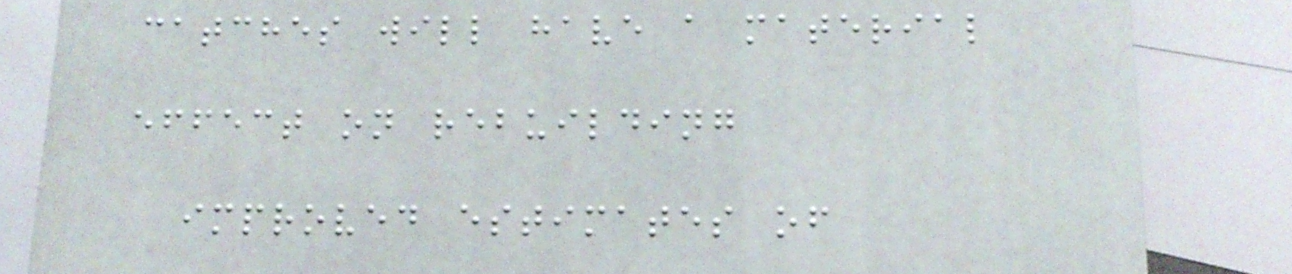catches will have a material
effect on rebuilding
improved estimates of
